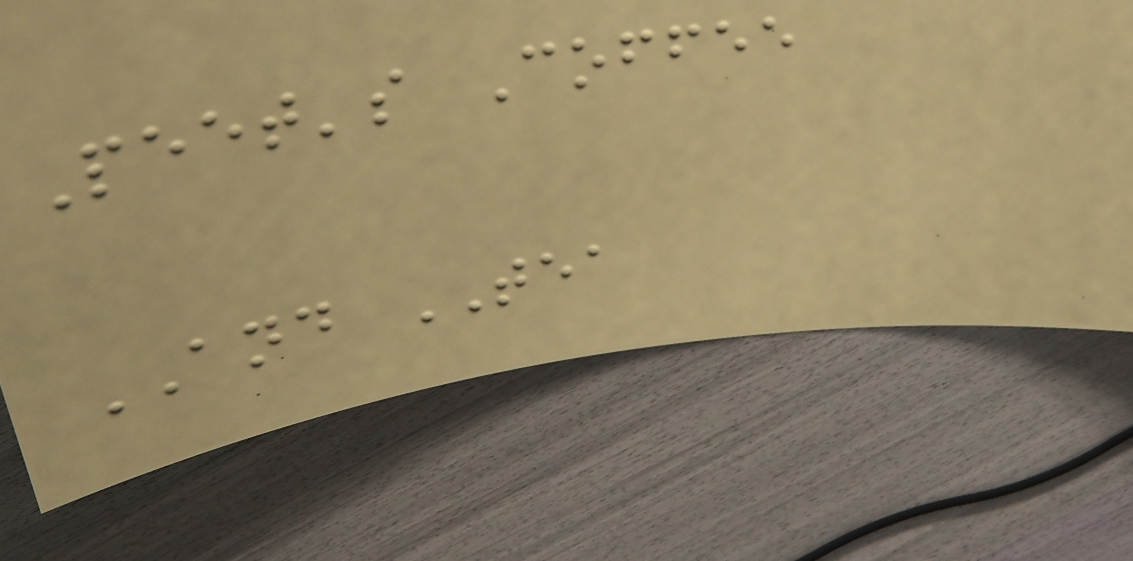Peet's Coffee
AND TEA
